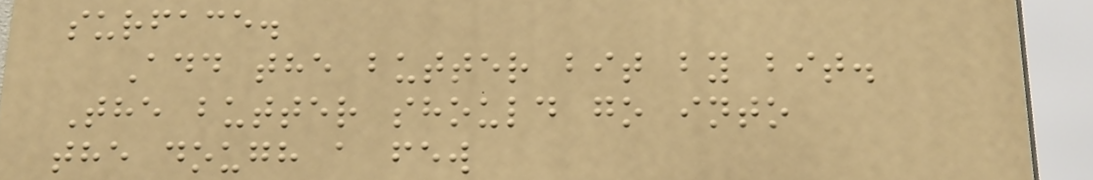surface.
Add the butter bit by bit.
The butter should go into
the dough a few
